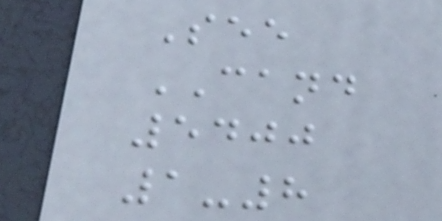See
CAND
5400
1-8
